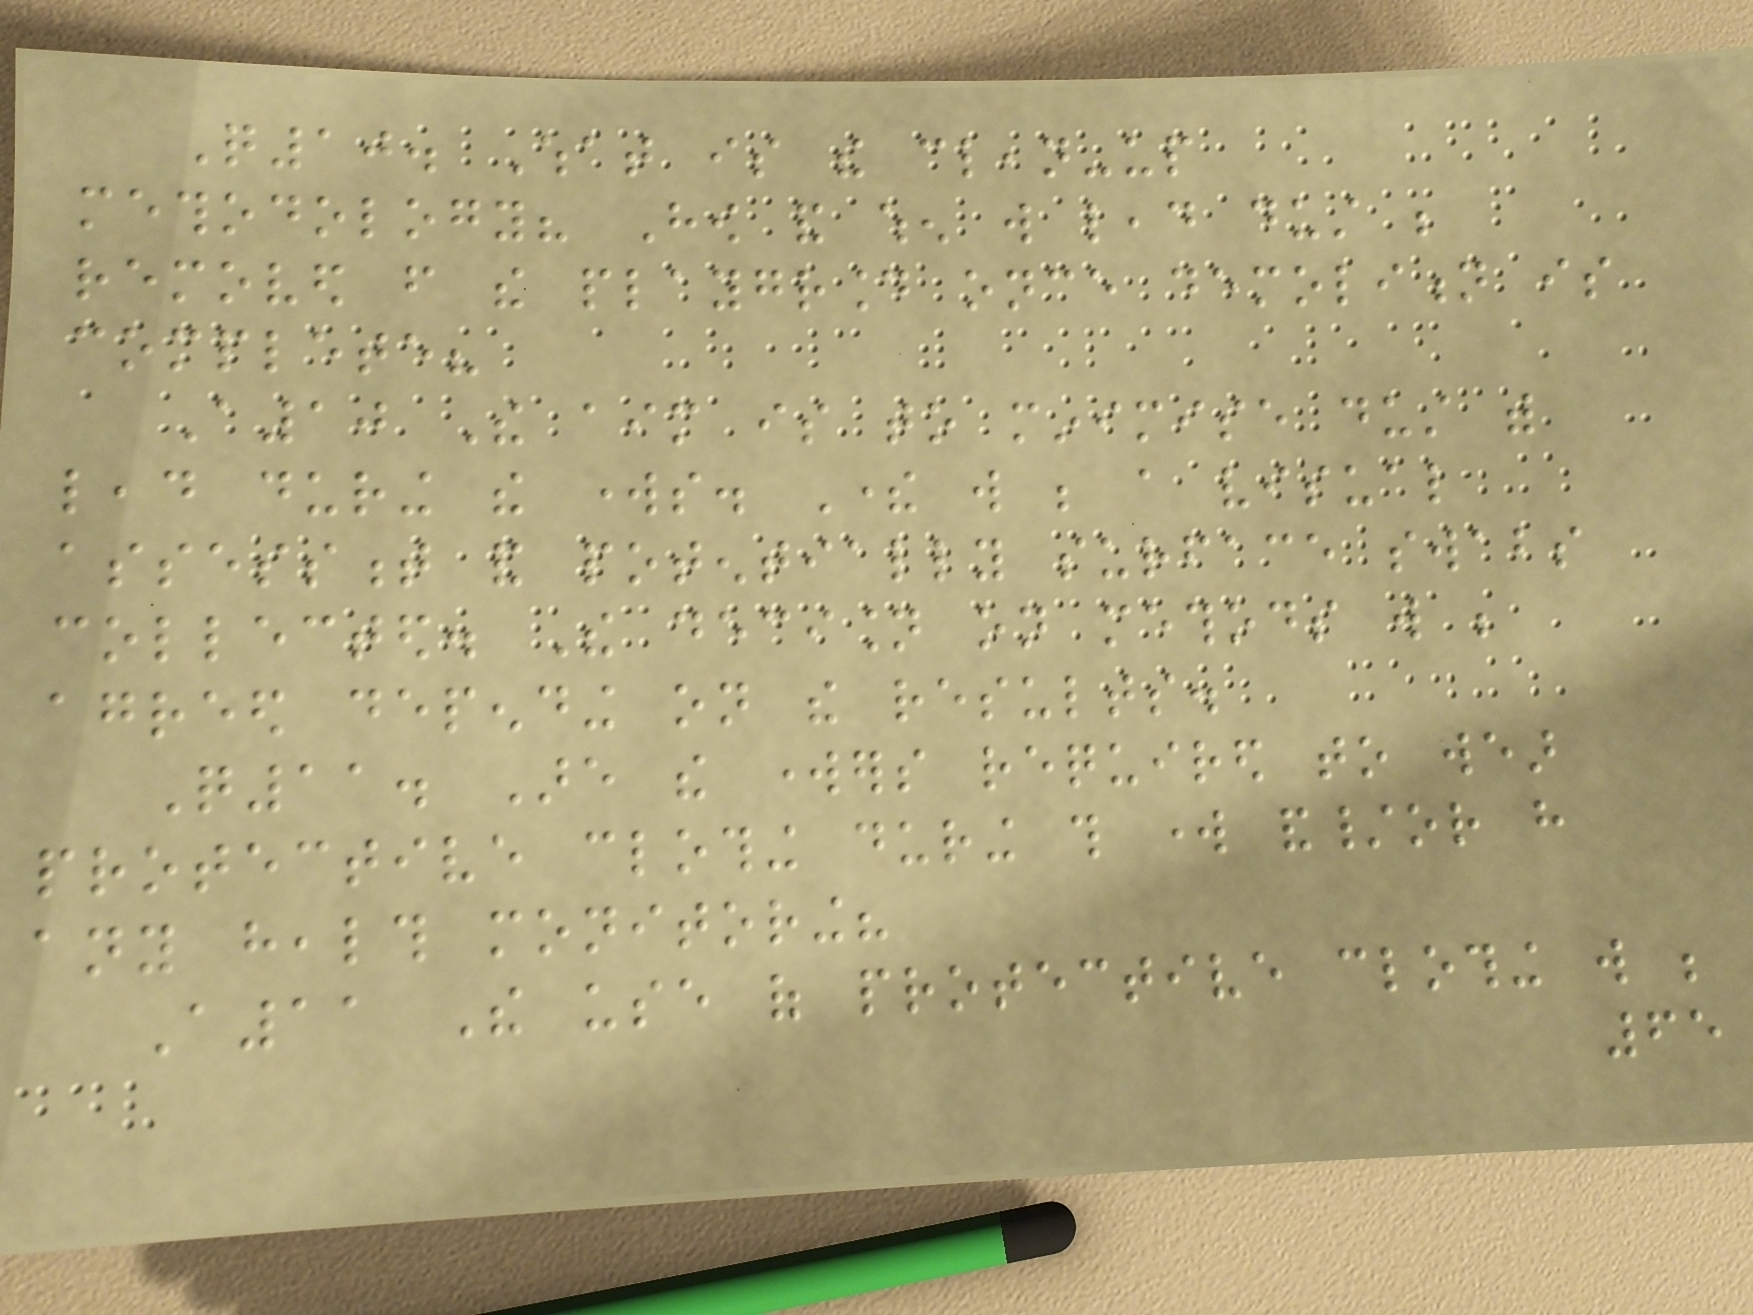Q10. What is the clean-up
methodology? How and when will lead dust be
removed from the playground once demolition is
complete?
A10 The aim is to minimise dust with
lead during the works. There will be a visual
assessment and potentially surface swabs
collected. The decision on methods will be
agreed depending on the results.
Q11. Are the workers required to wear
protective clothing during this work and/or have
any health monitoring?
A11 The use of protective clothing will be
65
